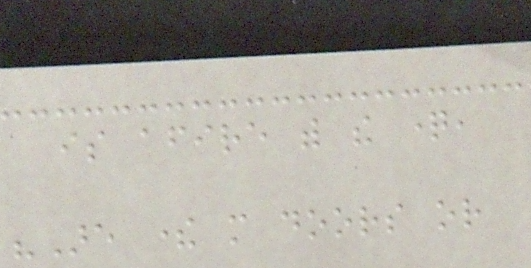is afire with the question,
"Are there more doors or
